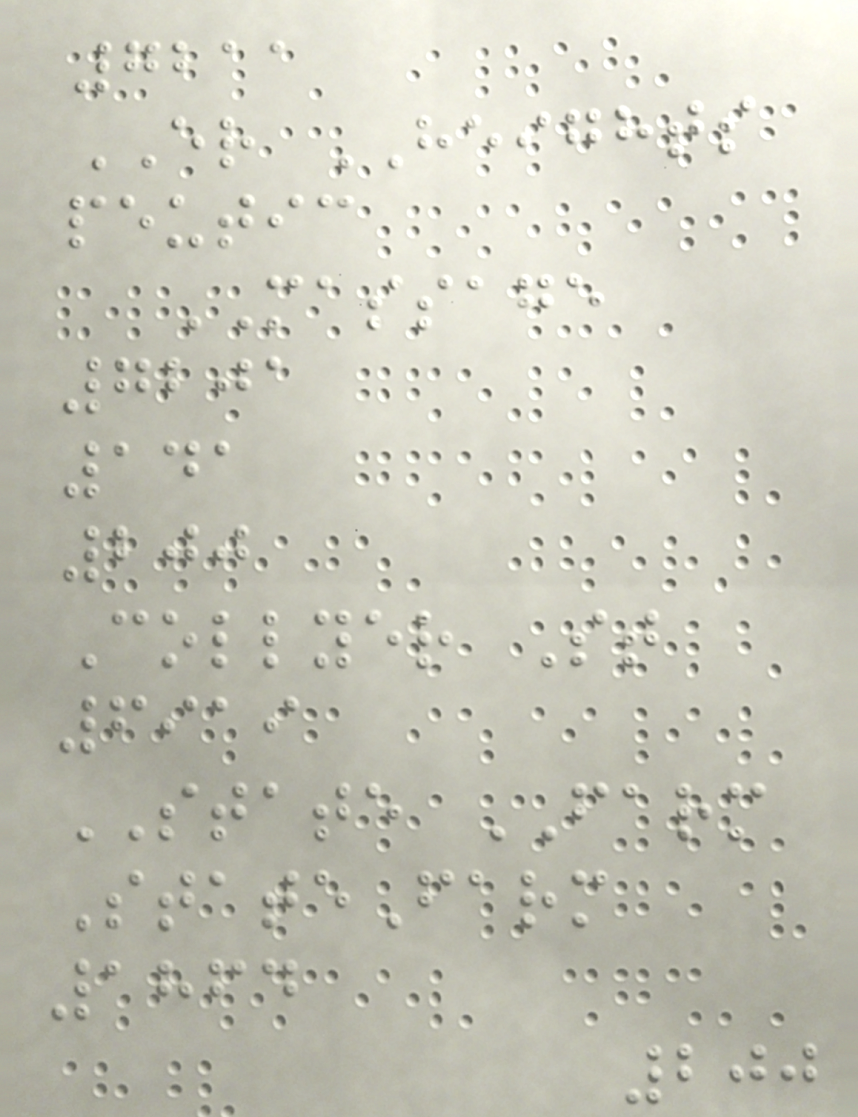7211
ER HEIGHTS
peutic
MASSAGE
7201
141
200
Collyer St
6919
STATE FARM
StateFarm
1864
200
